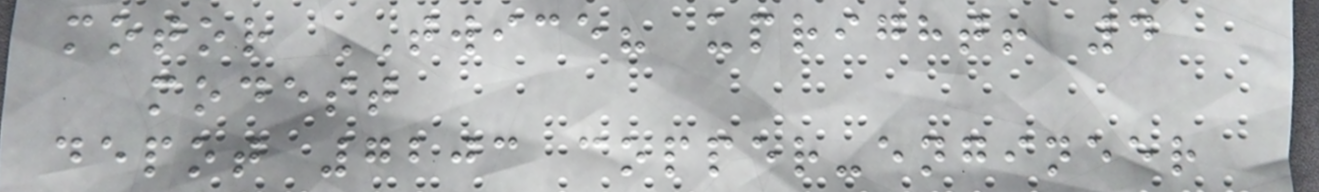motor TWICE? upright! 4
modest
depot 7203 copper-engineer
